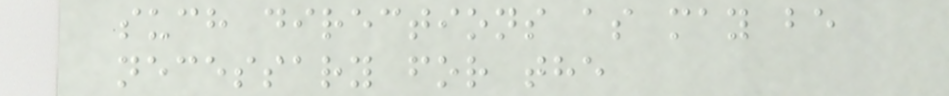such directions as may be
necessary for the
